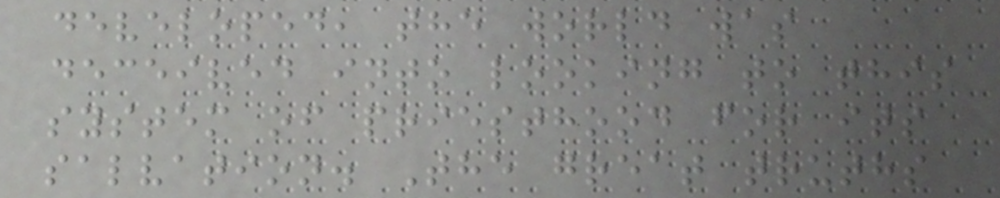developed, the world was
deceived into looking to this
system of priesthood for its
salvation. The great truths
